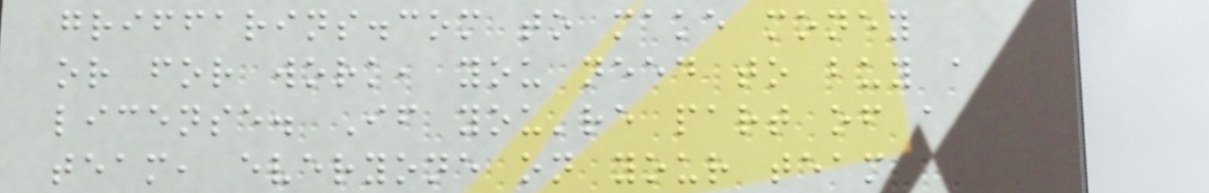griffarins.com to make money
or for work, you need to buy a
license. If you're part of a
team, everyone on your team
